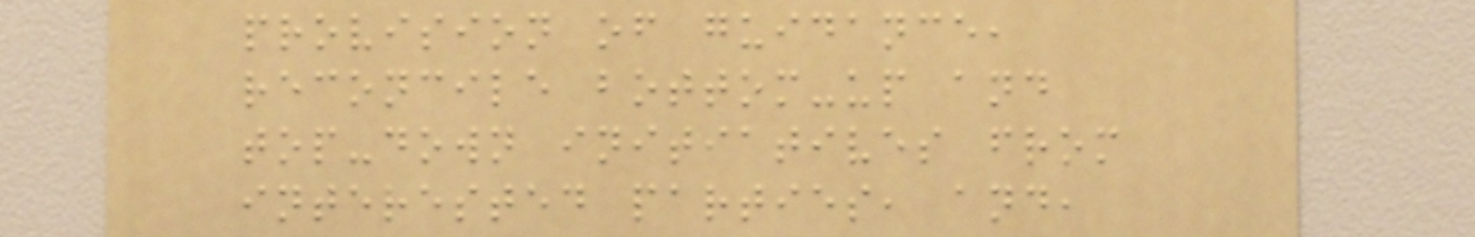provision of guidance,
reconcile bottom-up and
top-down initiatives from
interested parties, and,
